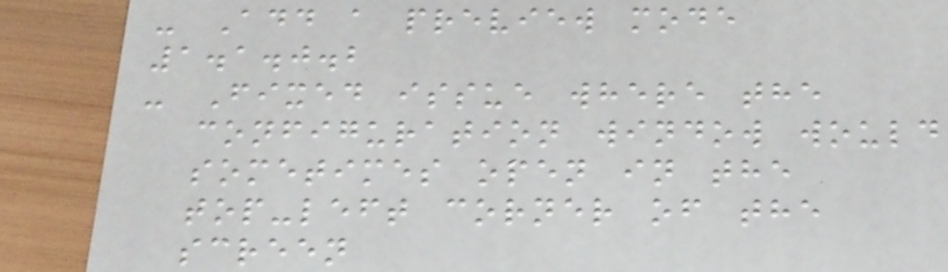- Add a preview mode
1.1.0.2
- Fixed issue where the
configuration window would
sometimes open in the
top-left corner of the
screen
